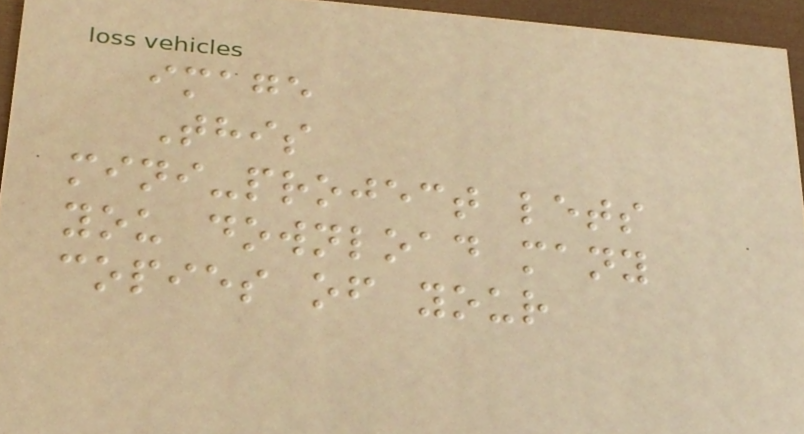image
This
mini-project lets
you download many
copies of your
